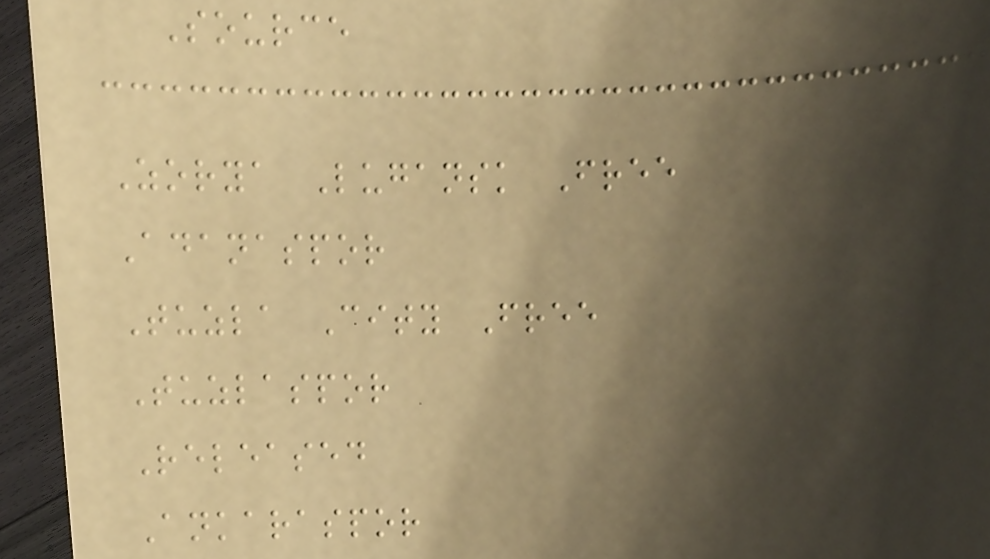Source
Zorya Lugansk Free
Adanaspor
Tuzla City Free
Tuzlaspor
Released
Ankaraspor
